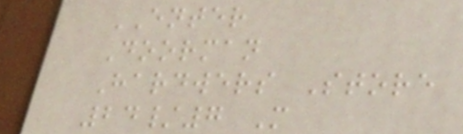ENTER
Doorman
Hardwers Store
24/7 M
